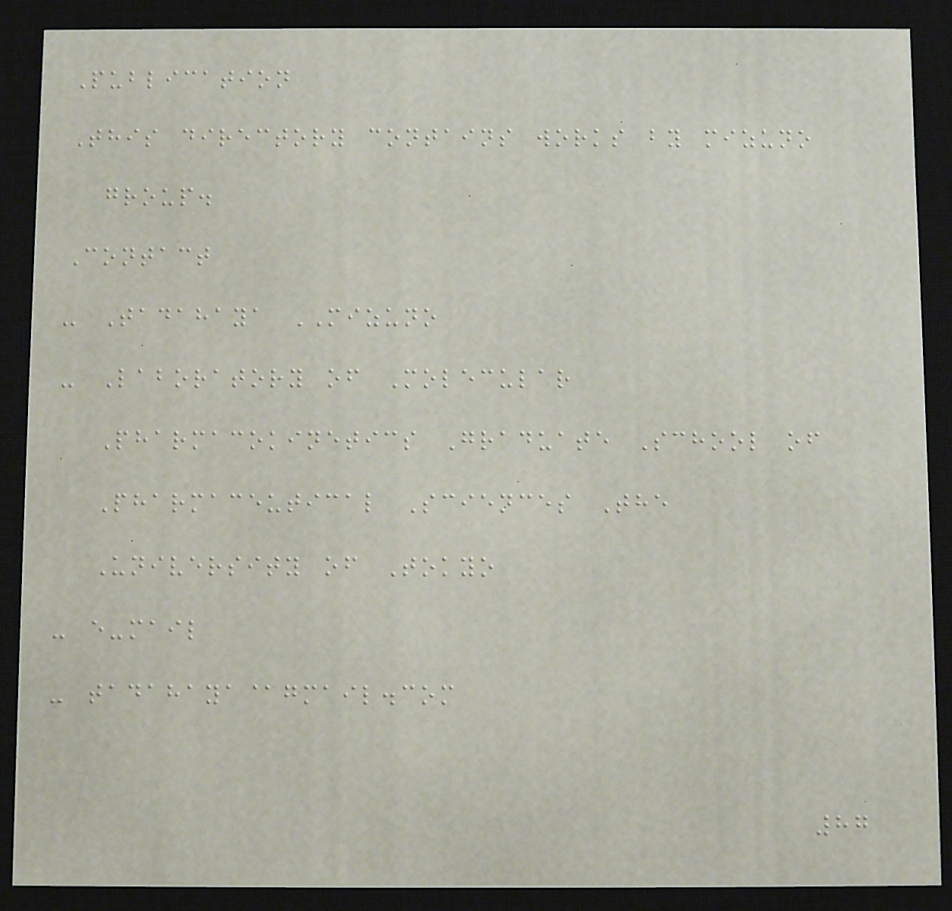Publication
This directory contains works by mizuno
group.
Contact
- Tadahaya MIZUNO
- Laboratory of Molecular
Pharmacokinetics Graduate School of
Pharmaceutical Sciences The
University of Tokyo
- e-mail
- tadahaya@gmail.com
87
